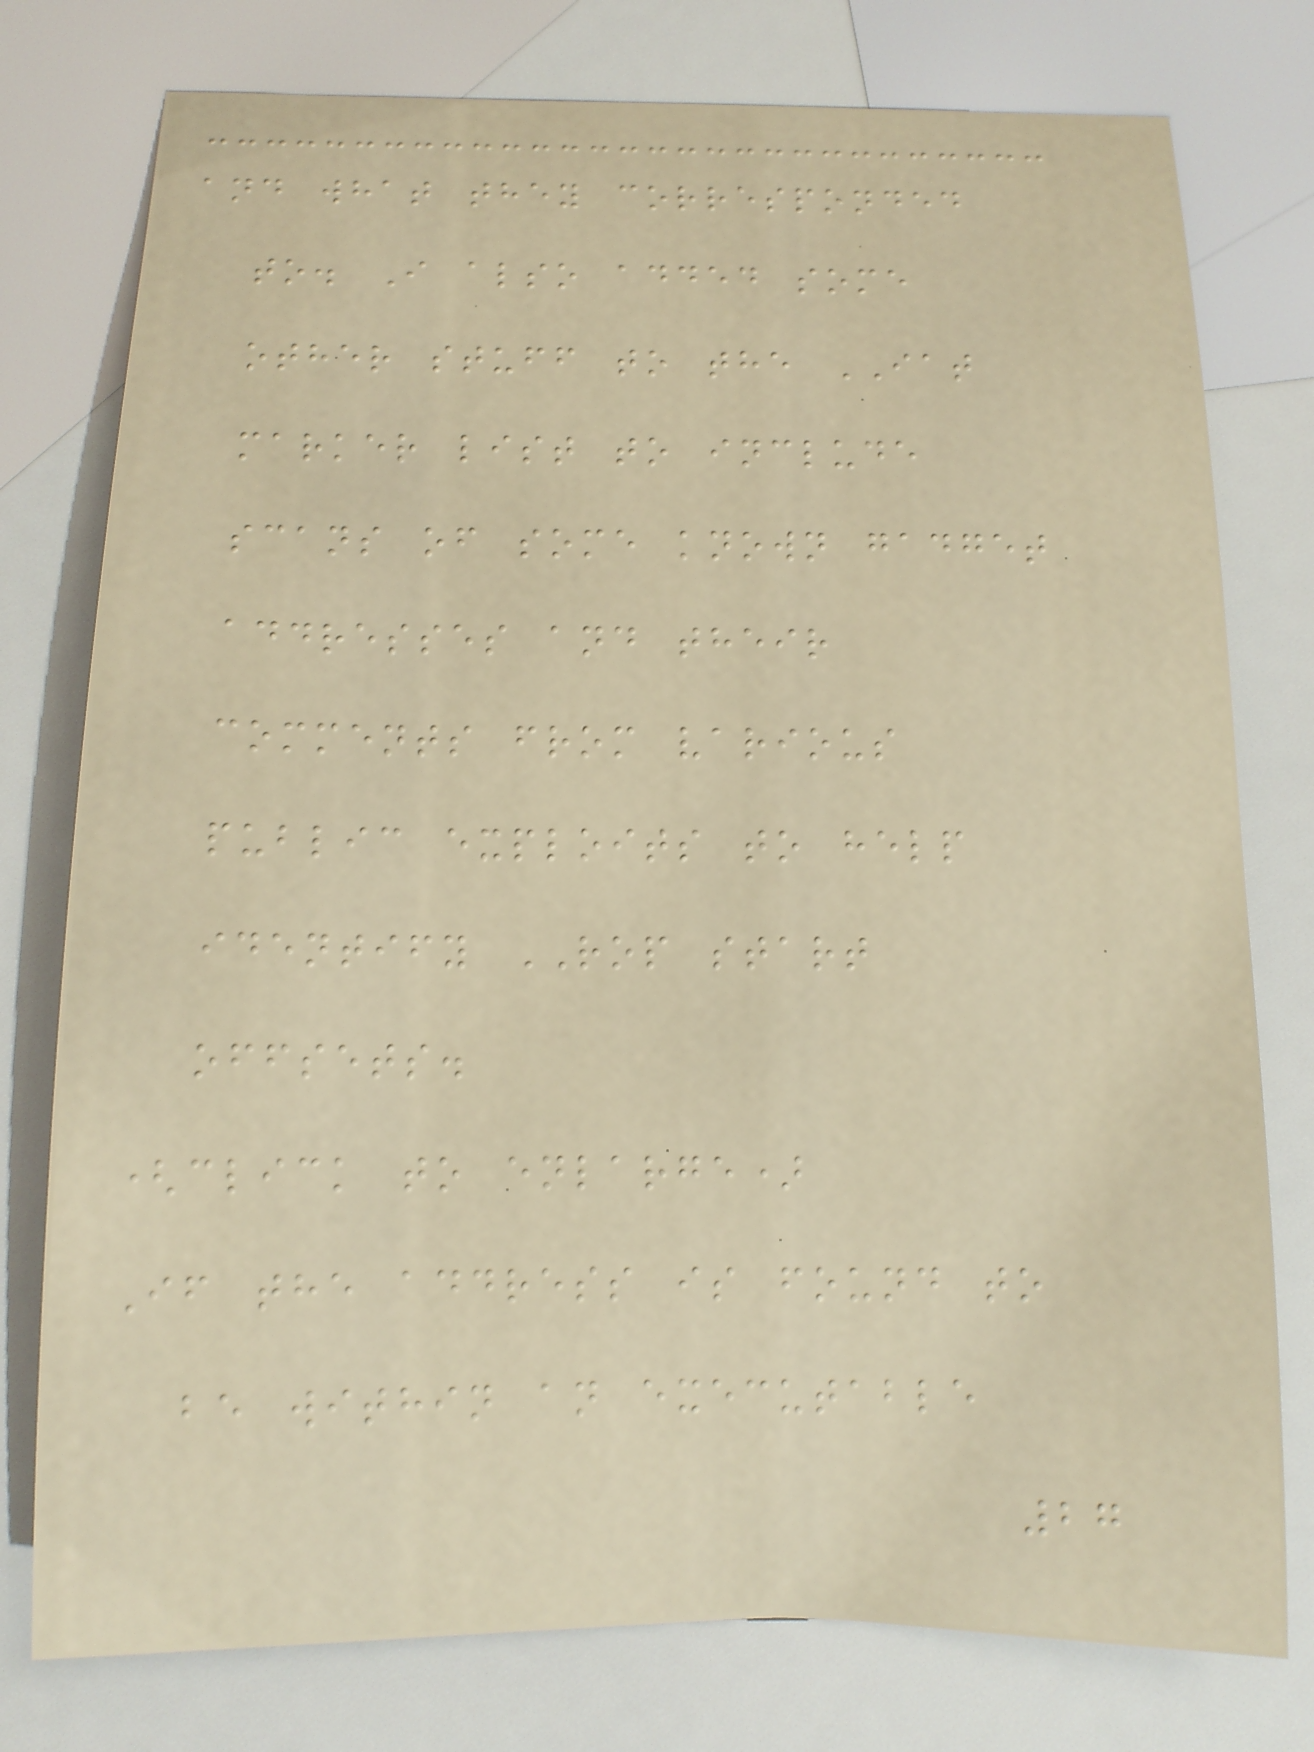and what they corresponded
to. I also added some
other stuff to the IAT
marker list to include
scans of some known gadget
addresses and their
comments from various
public exploits to help
identify ROP start
offsets.
(click to enlarge)
If the address is found to
be within an executable
27
